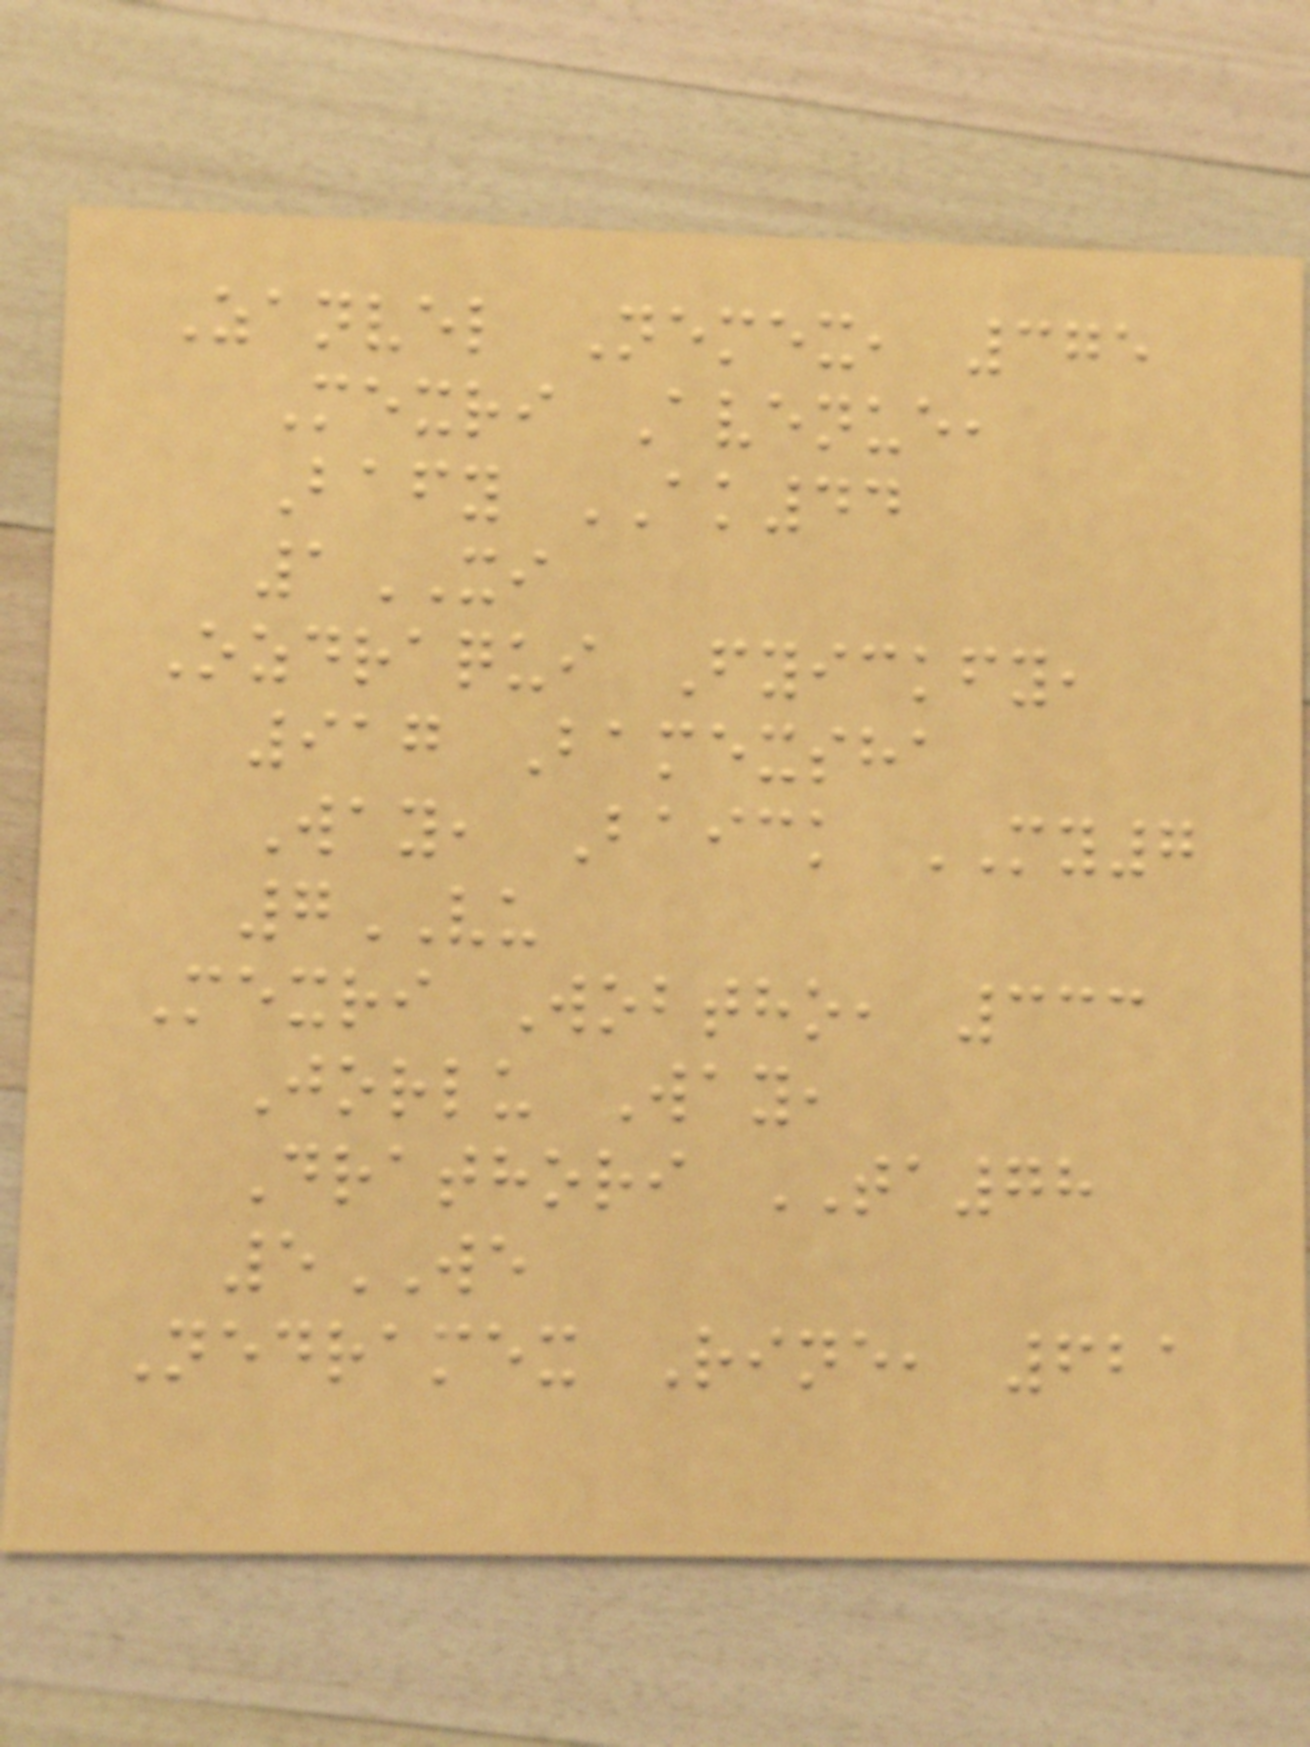Zanvel Nemex, 375
Mexri Avenue,
Bafy AK44
1XI
Ozdraqui Fyickfy,
917 Bamexsha
Way, Baick MY7
7VU
Mexri Wobtho, 333
Jorlu Way,
Drathori TA78
5WE
Nedramex Rine, 621
